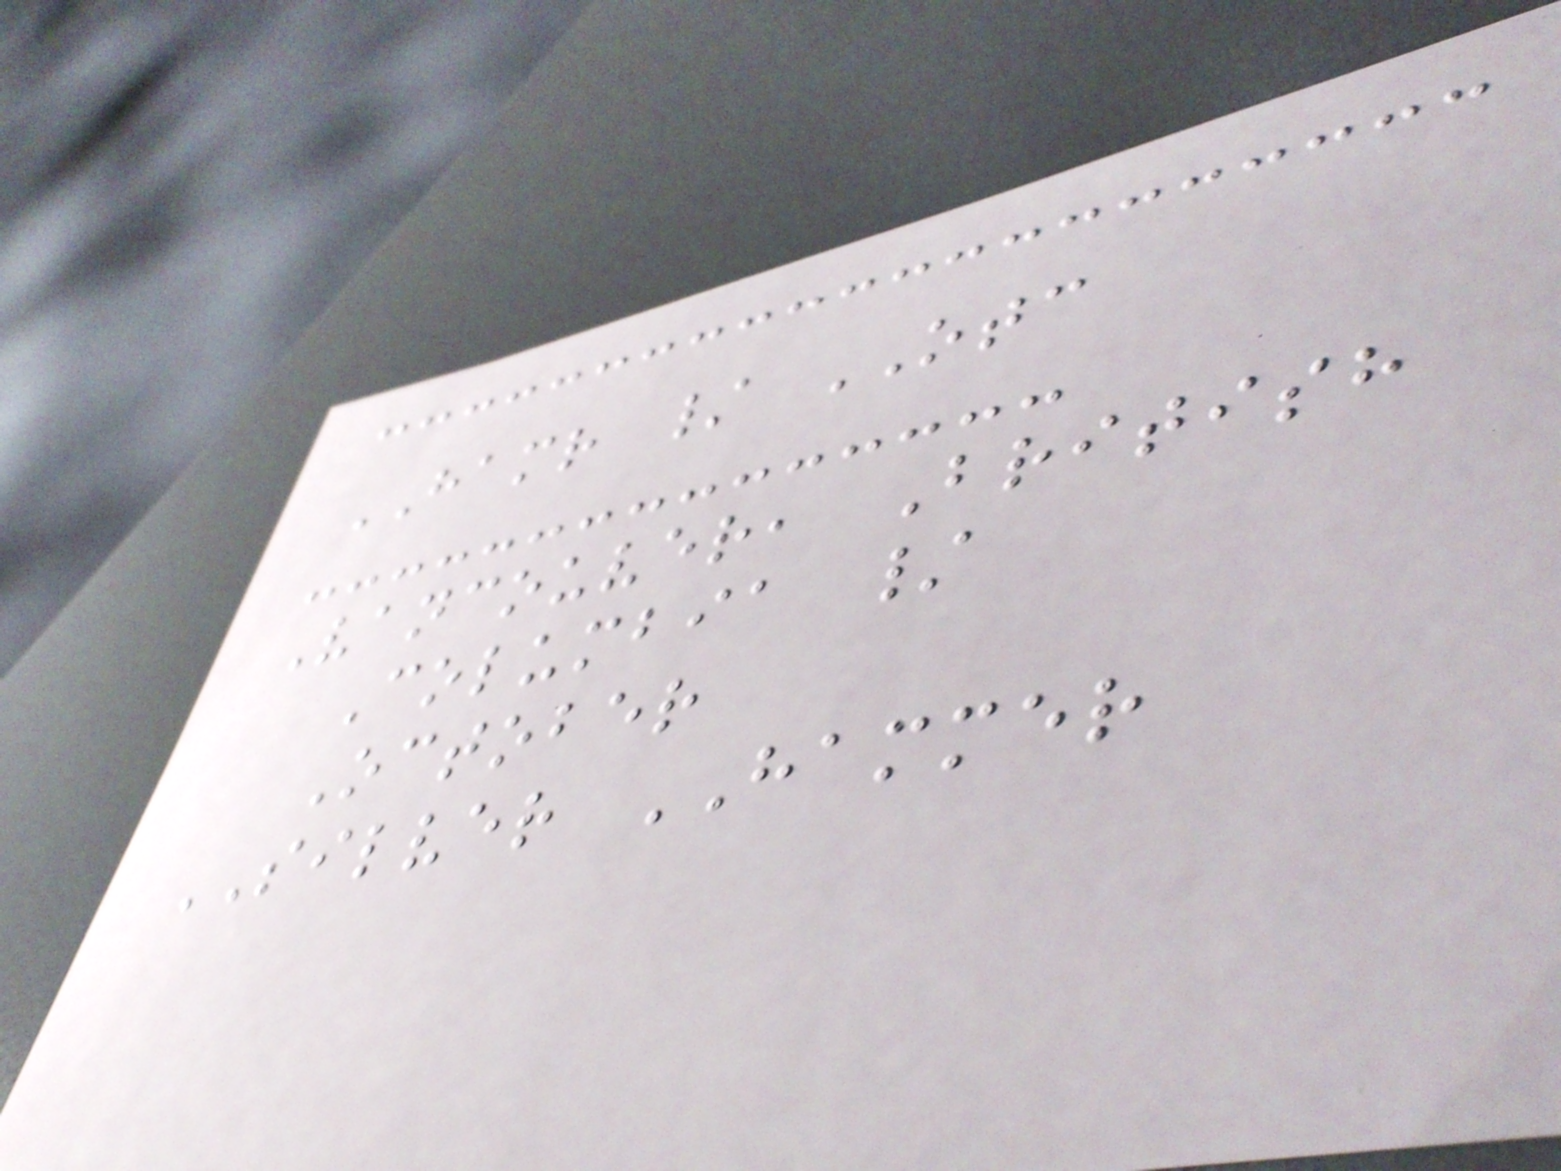HAMR / OTC
Vancouver, British
Columbia /
October
SILVER HAMMER
